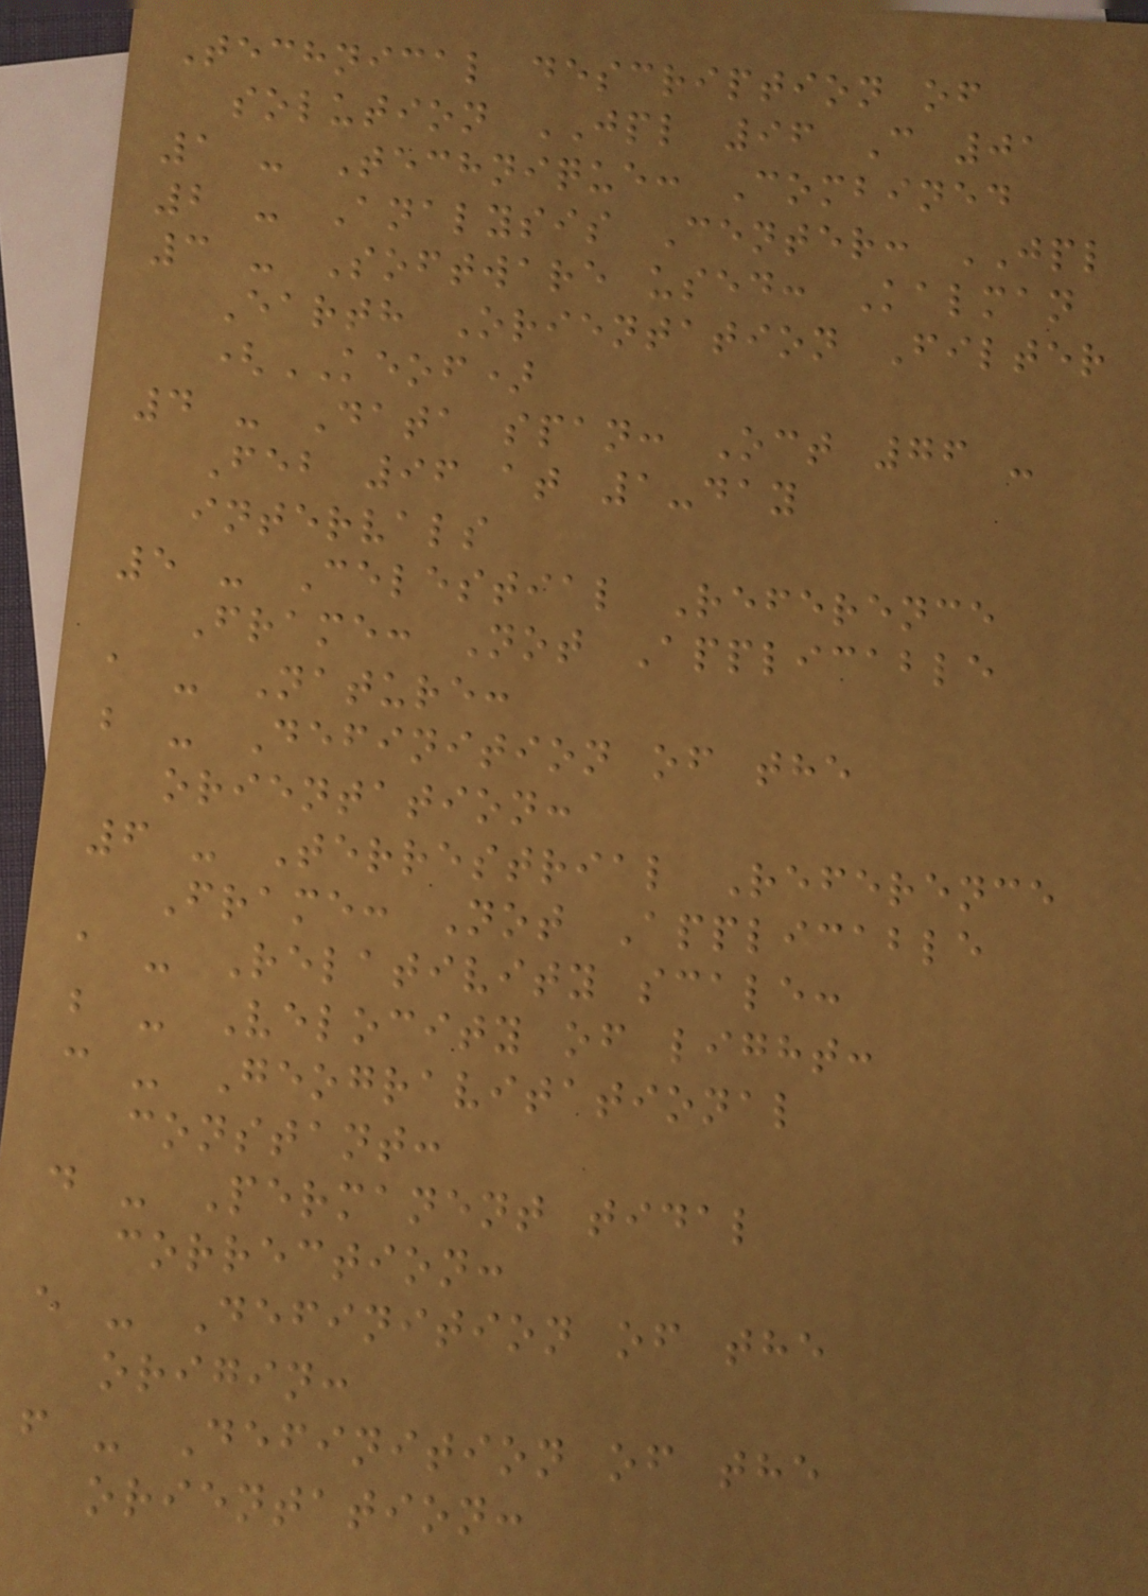Technical description of
solution JPL 96 C 01
1 - Technique: Combined
2 - Analysis Center: JPL
3 - Software used: Kalman
Earth Orientation Filter
(KEOF)
4 - Data span: Oct 76 -
Feb 96 at 1-day
intervals
5 - Celestial Reference
Frame: Not Applicable
a - Nature:
b - Definition of the
orientation:
6 - Terrestrial Reference
Frame: Not Applicable
a - Relativity scale:
b - Velocity of light:
c - Geogravitational
constant:
d - Permanent tidal
correction:
e - Definition of the
origin:
f - Definition of the
orientation:
